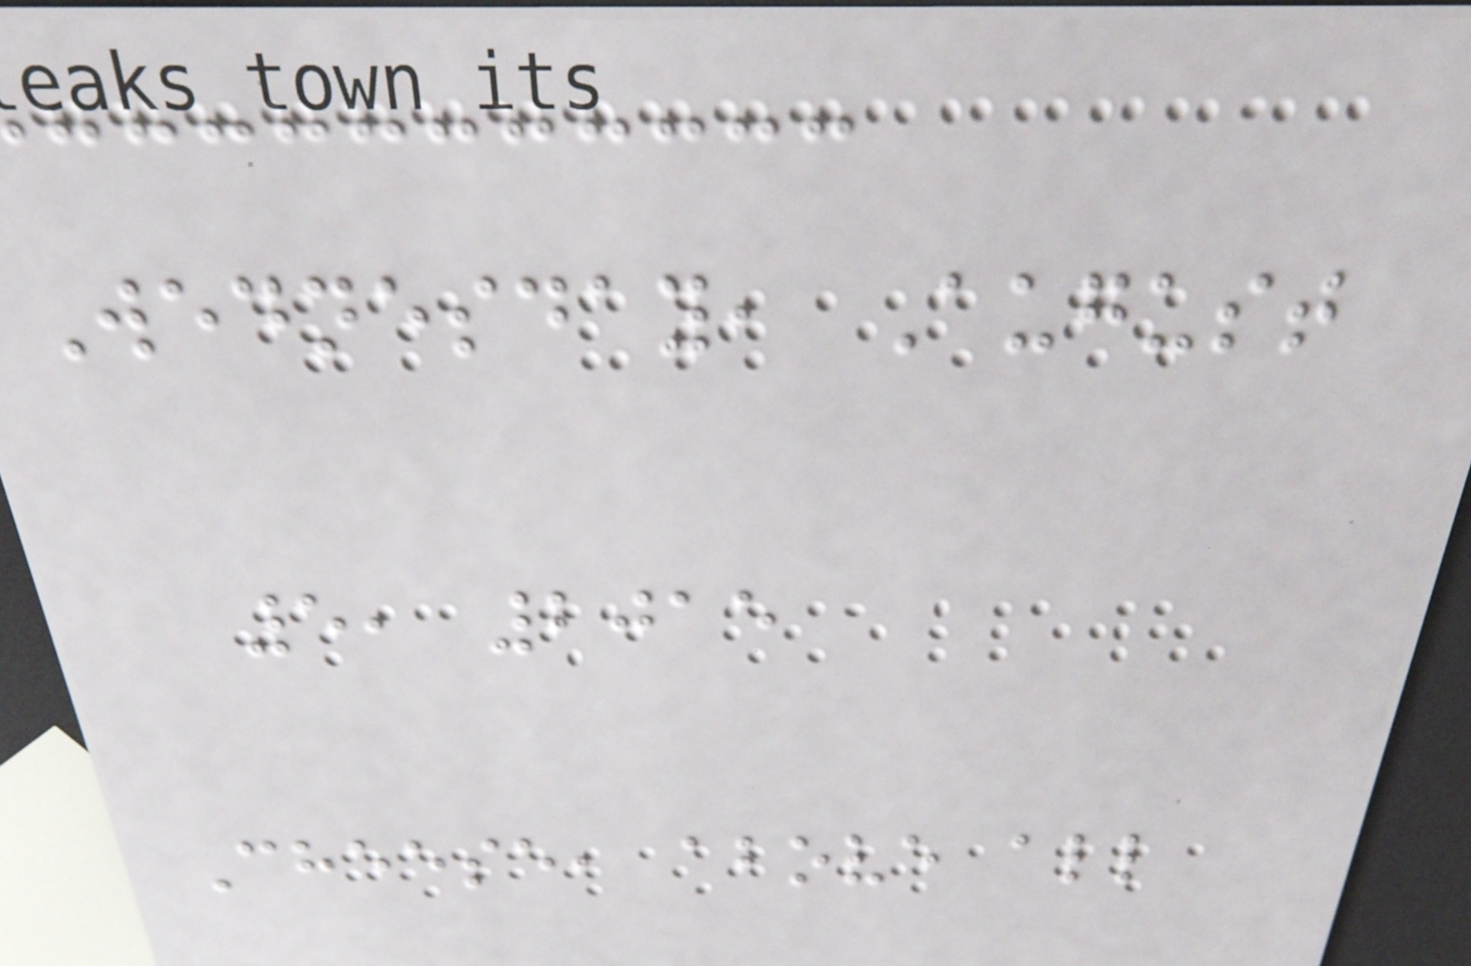Wednesday, August
5, 2015
Cheese, above all
